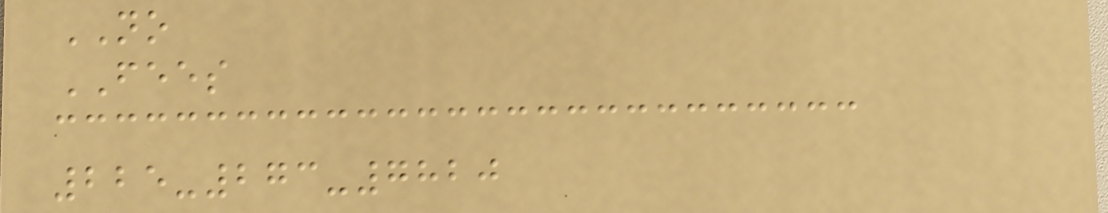NO
FEES
225-273-7820
